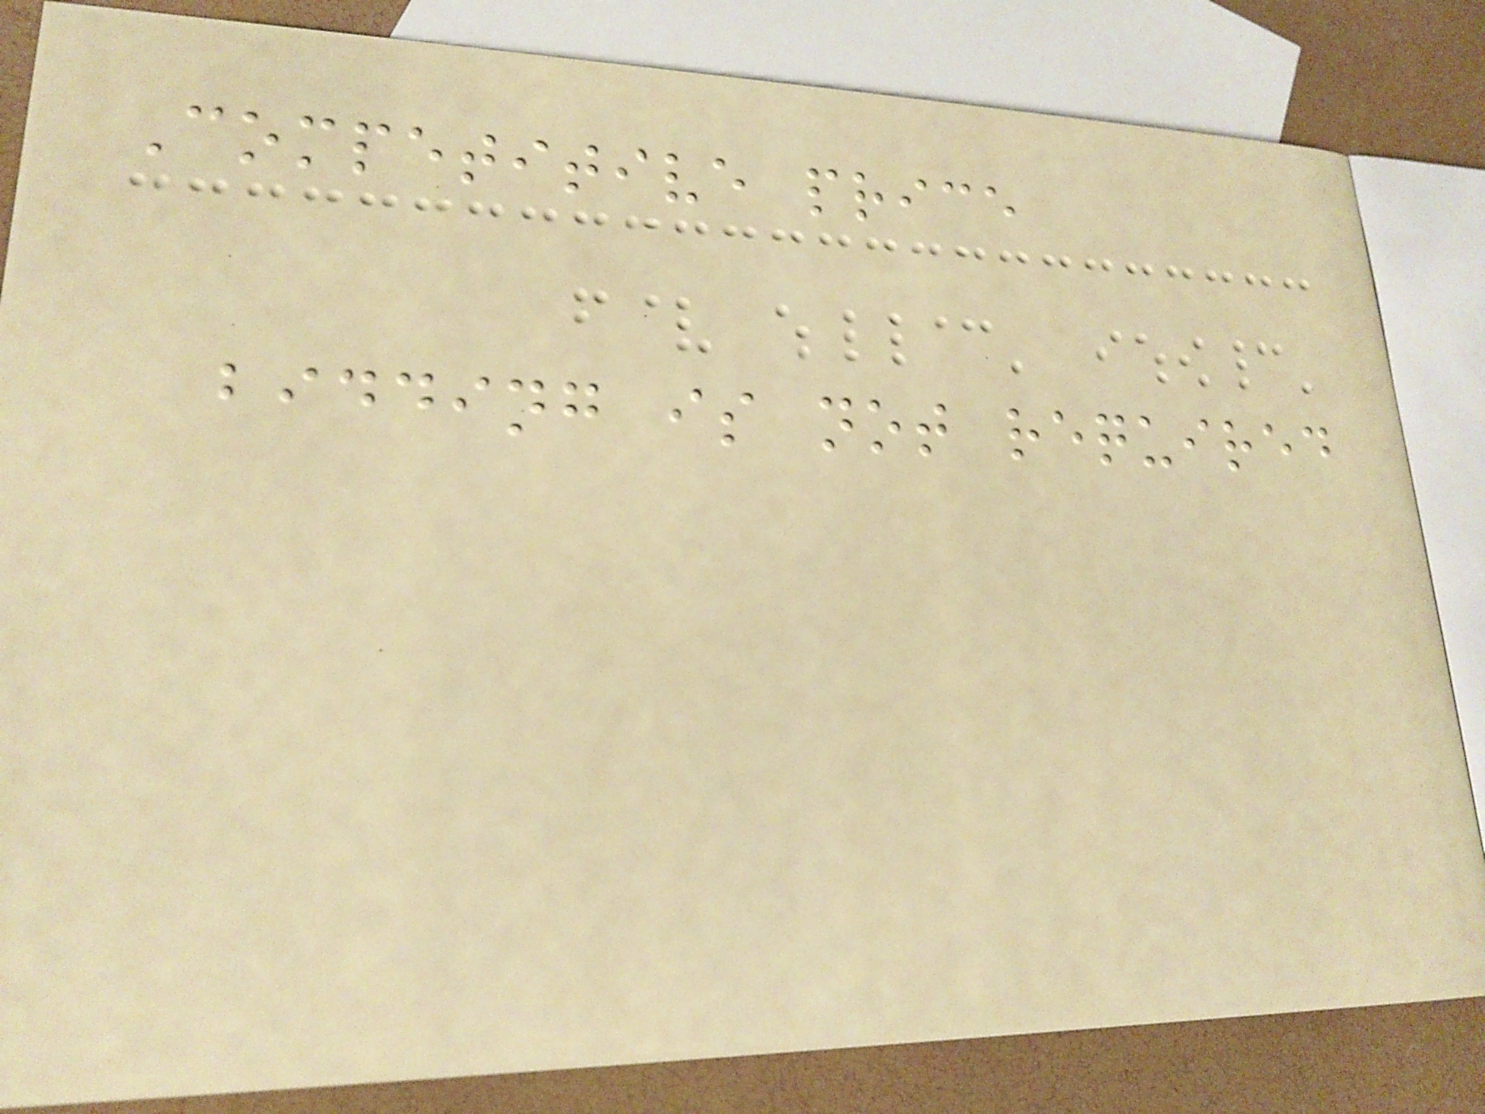Competitive price
bidding is not required
